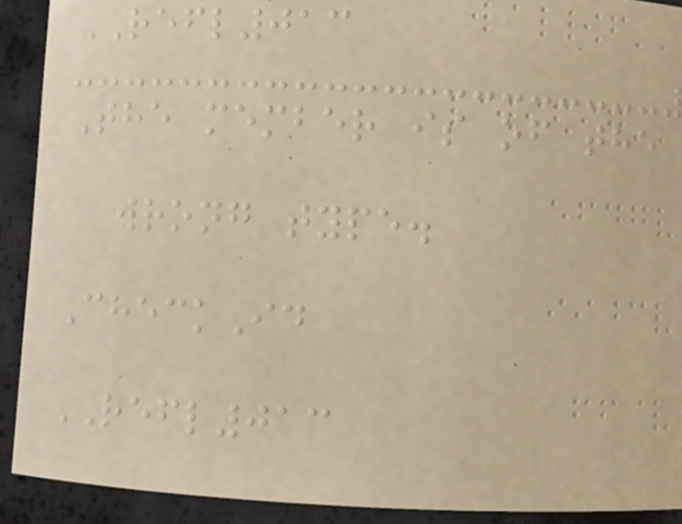REFL013
The member is of the
wrong type.
CheckId
REFL013
